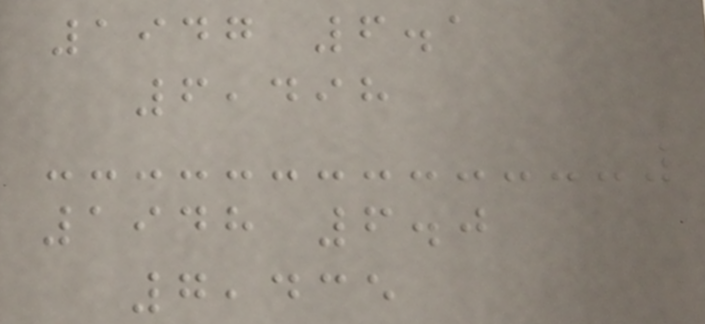1947 6.1
6,498
1948 6.0
7,435
